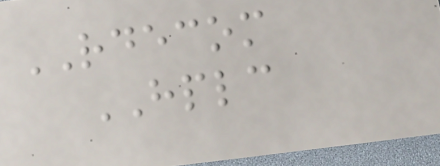RDECOM
HPLC
